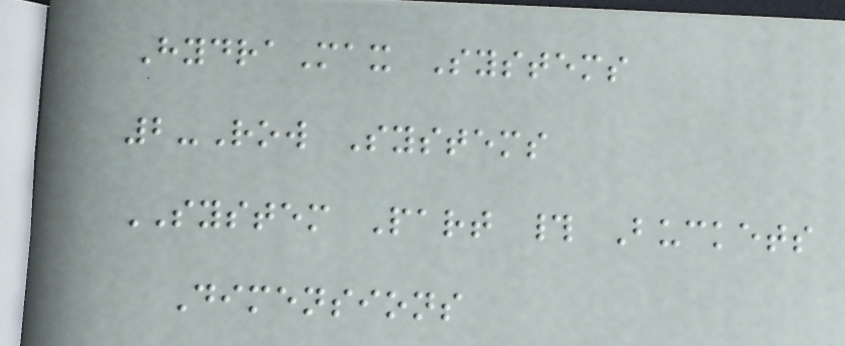HydraMax Systems
2-Row Systems
SYSTEM Part # Buckets
Dimensions
